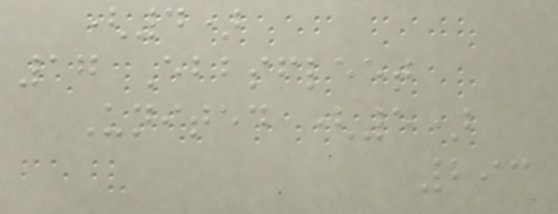(4)
17 Ebbsfleet
United (5)
293
